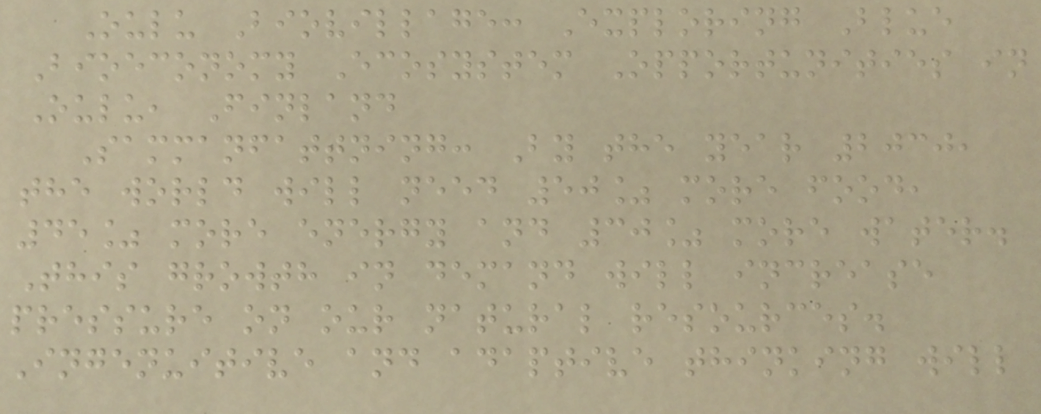Oulu Biovillage: Exploring Blue
Bioeconomy Ecosystem Opportunities in
Oulu, Finland
Sammanfattning: By the year 2030,
the world will need 50% more food,
45% more energy and 30% more water.
This growth in demand will increase
pressure on our natural resources.
Ingenuitive and adaptive thinking will
